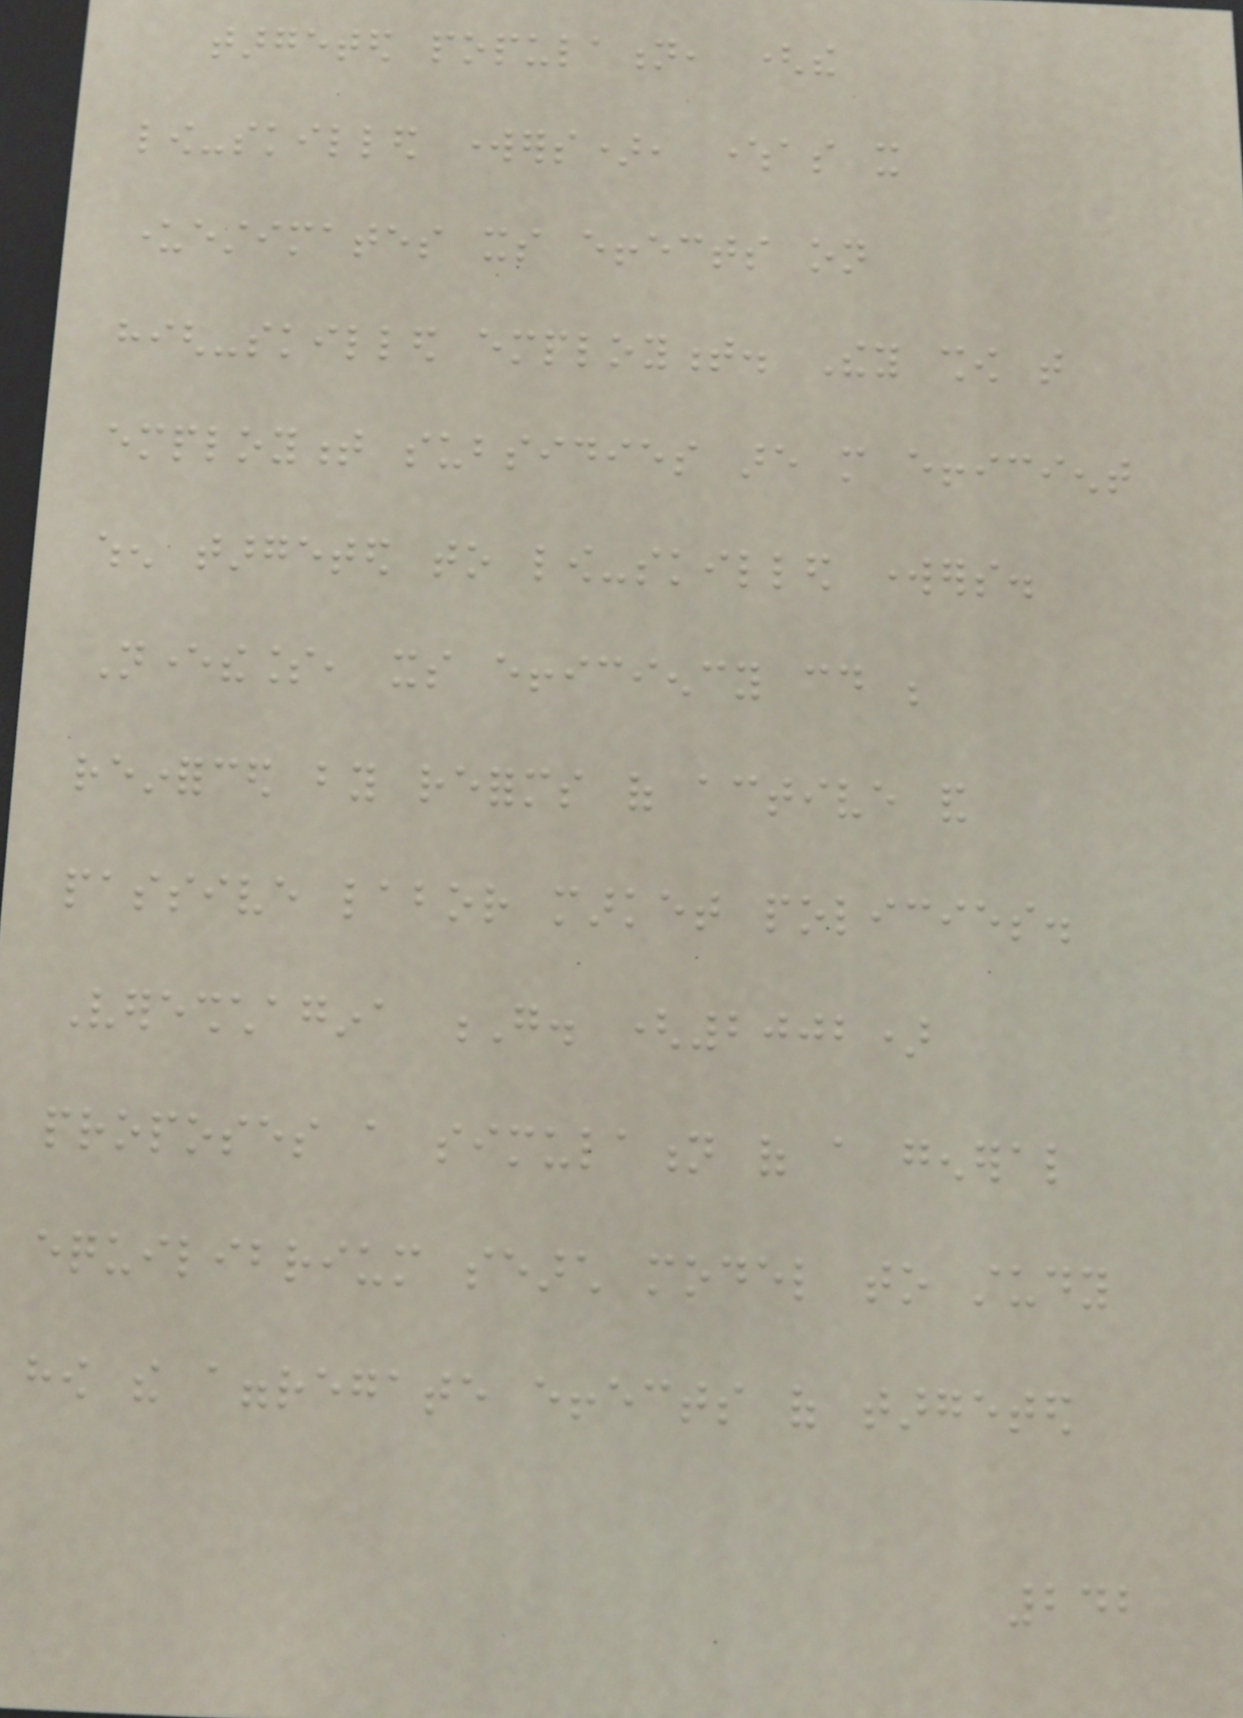targeted population, (the
low-skilled workers), whereas it
underestimates its effects on
high-skilled employment. They show that
employment subsidies are more efficient
when targeted to low-skilled workers.
Nevertheless, its efficiency could be
reinforced by reforms of active and
passive labor market policies.
Vereshchagina G. (2002)
proposes a simulation of a general
equilibrium search model to study
how the aggregate effects of targeted
242
